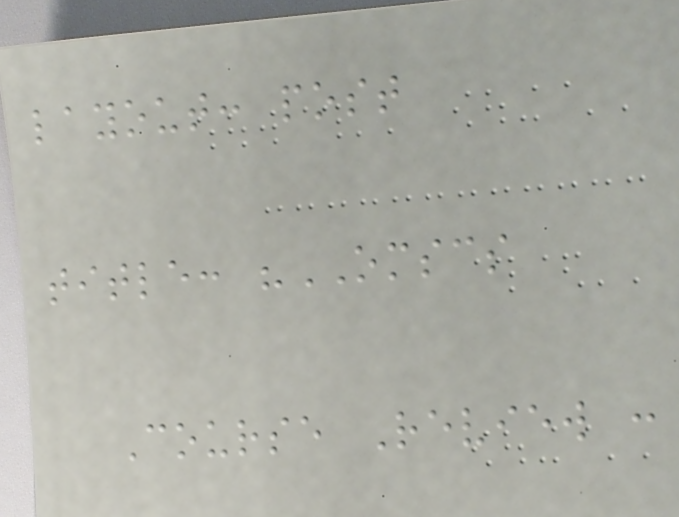layout: post
title: "OMSCS
Course Review :
